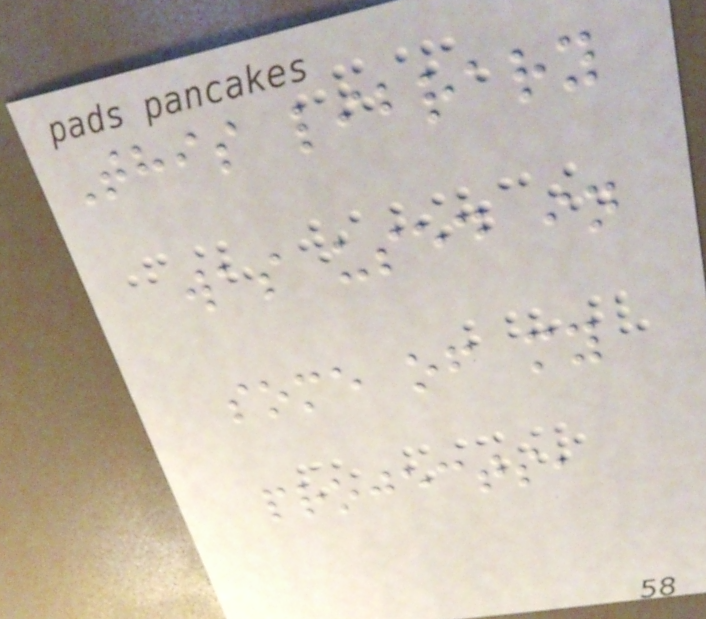This library
was used in
some of my
projects,
